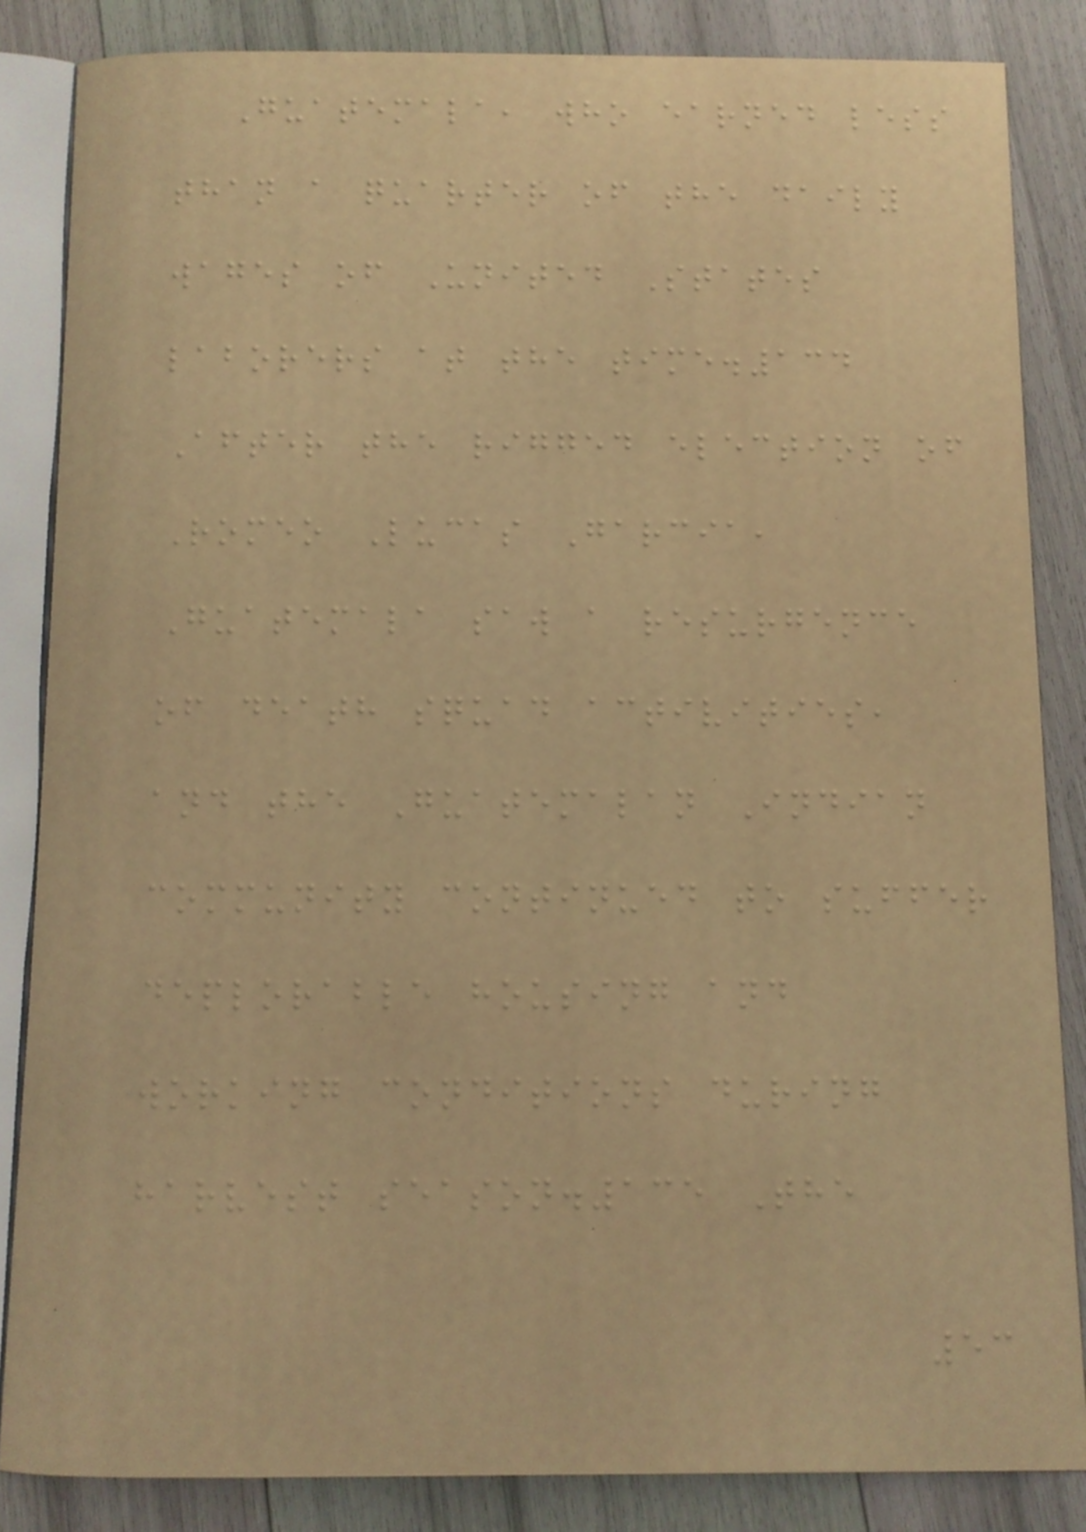Guatemala, who earned less
than a quarter of the daily
wages of United States
laborers at the time.134
After the rigged election of
Romeo Lucas Garcia,
Guatemala saw a resurgence
of death squad activities,
and the Guatemalan Indian
community continued to suffer
deplorable housing and
working conditions during
harvest season.135 The
53
